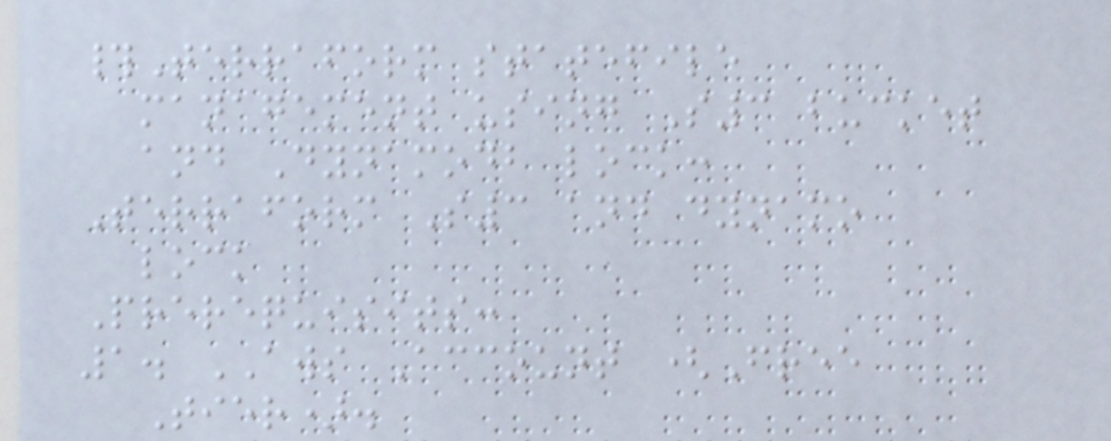#Terraform statefile
management using S3 bucket
and Dynamodb lock:
Terraform S3 and dynamo
lock
Prerequisits:
1. AWS Account (Free
Tier).
